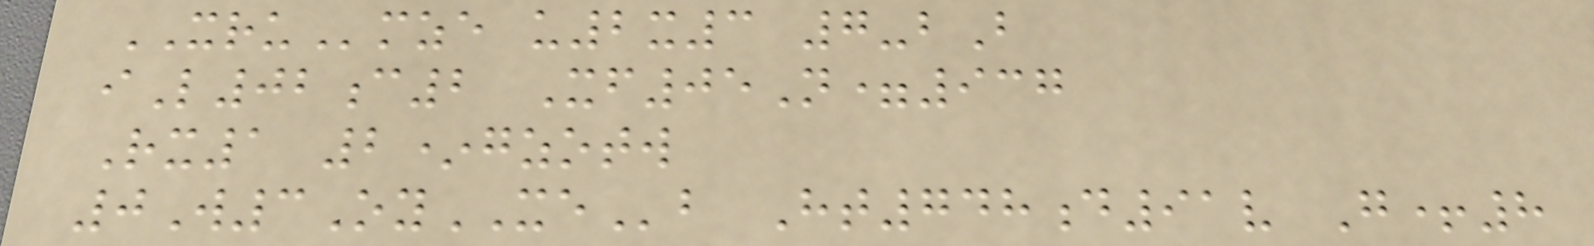XRUmze u2x3 7-bB
iL02c2 Xf05N=937
Rx1 2*gzotw
0W3OyXEb Ht748d91v G+8
